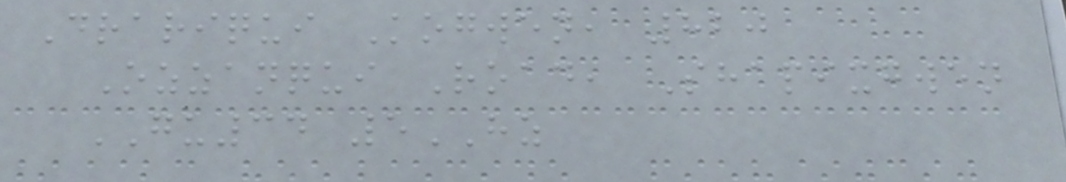Drariqui Kogwen, 820
Ozzanqui Road, Shapixgwen
GU34 5HZ
